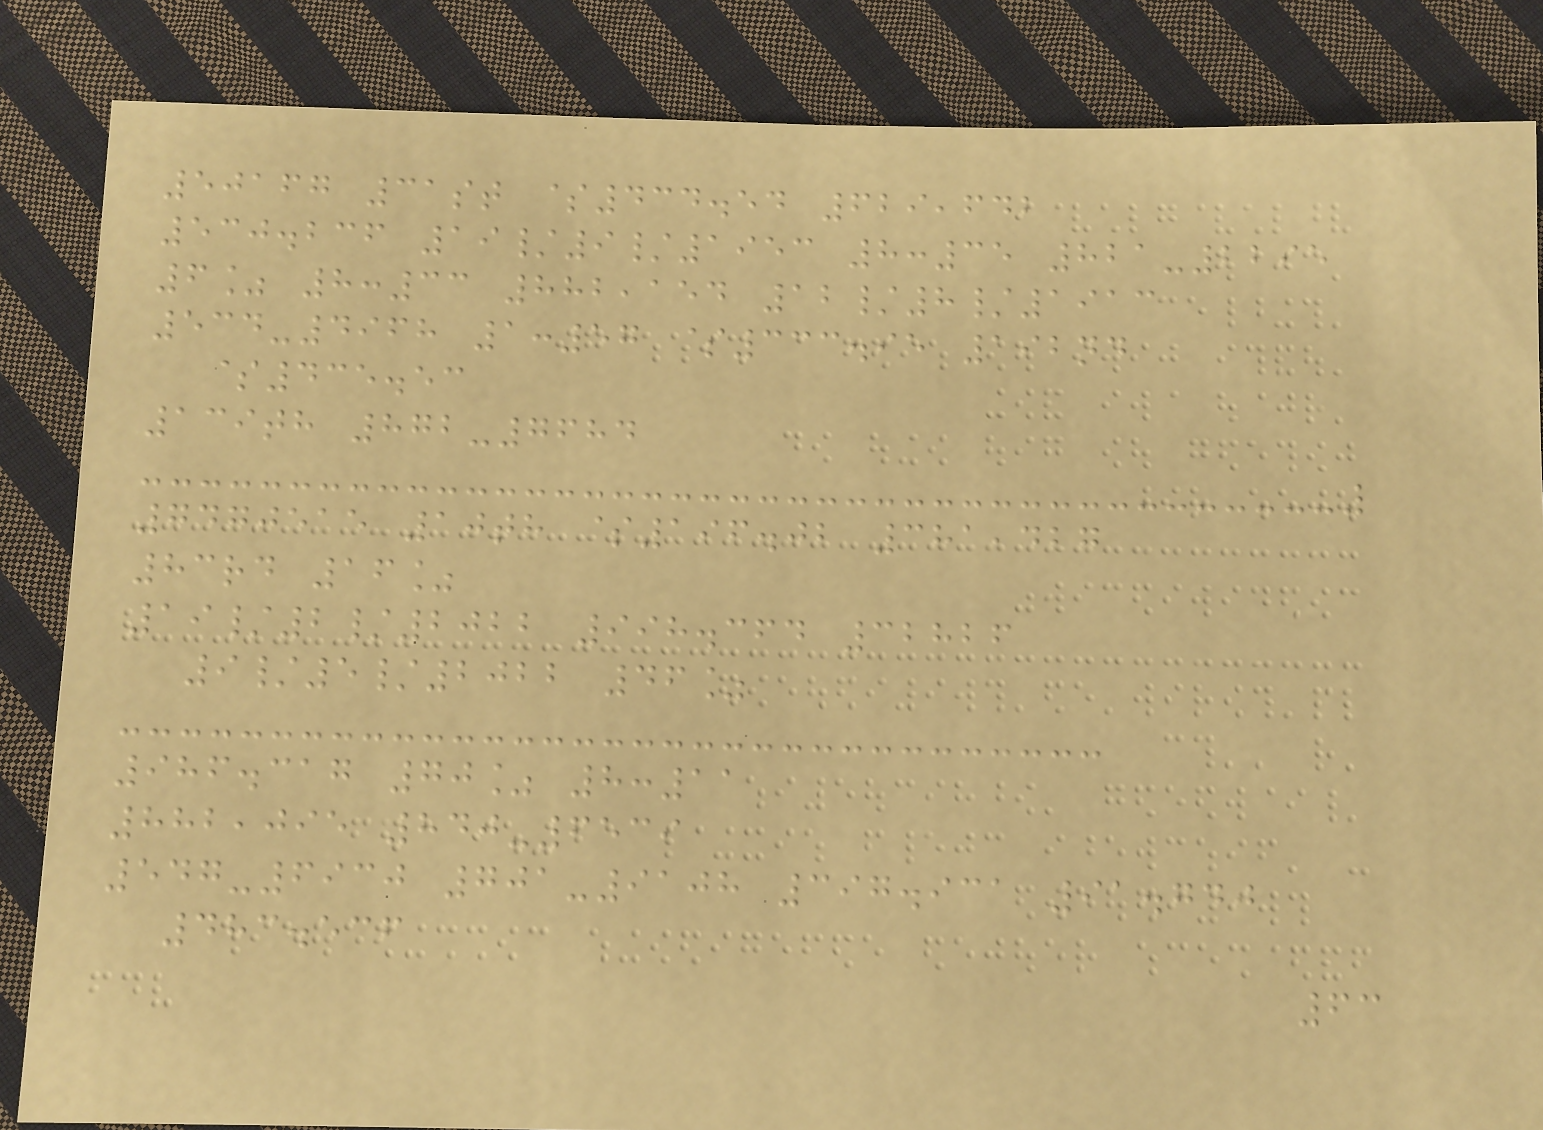50167 31st $434.54 629,642
530.236 19/9/1953 8:35 821-2295
6% 8:33 882,154 12/8/1913
534-4968 1:57 $333.95 192nd
$435.53
139th 872-7684
7470515 10th $196.02 381,427
83rd 16%
19/2/2022 998.364 32826
9/5/2022 46%
986.317 70% 8:11
882,095 840-6539
547-6930 701-9108 397.931 91.740
483.536
63
